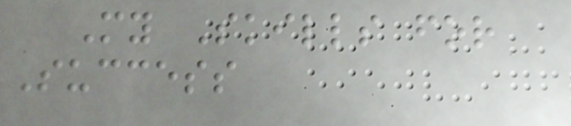My Skills for
Success
